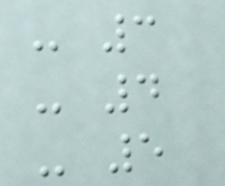- 3
- 4
- 5
